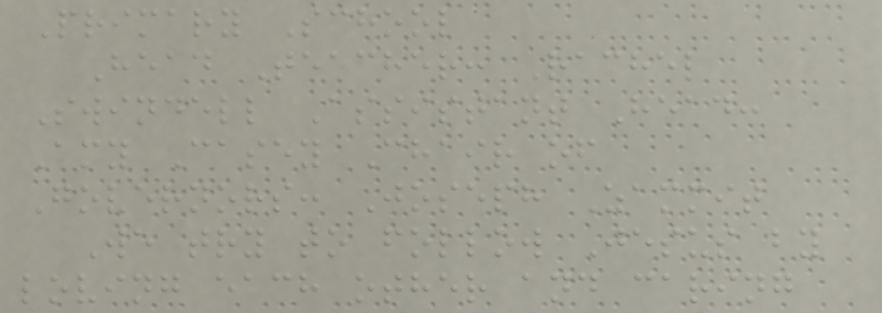Primary School
Head Teacher: Rachel
Swindell Assistant Head:
Amy Casey Chair of
Governors: Joseph Zammit
We try to follow Jesus by
loving each other and caring
